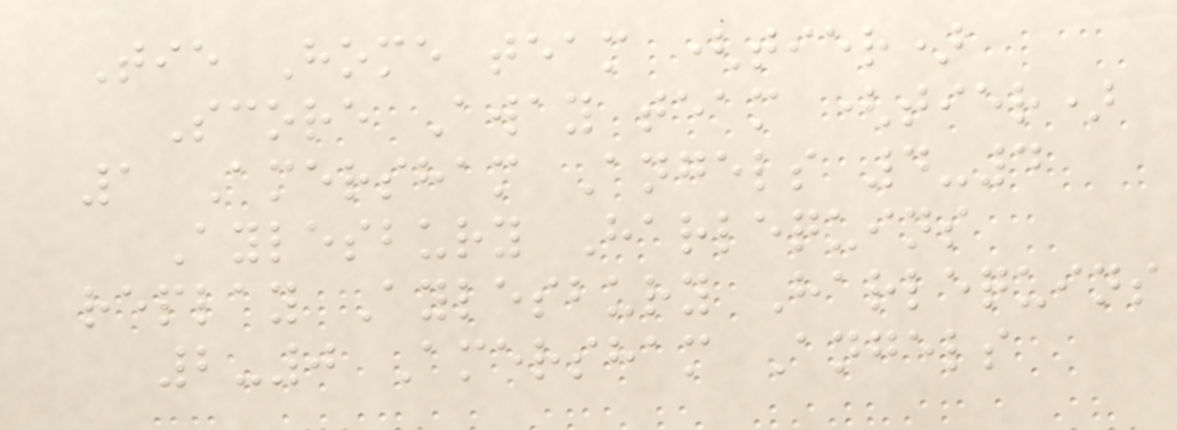Tie Home team (tier)
Score Away team (tier)
1 Amersham Angels 4-4
Aylesbury Harlequins
replay Aylesbury Harlequins
2-0 Amersham Angels
